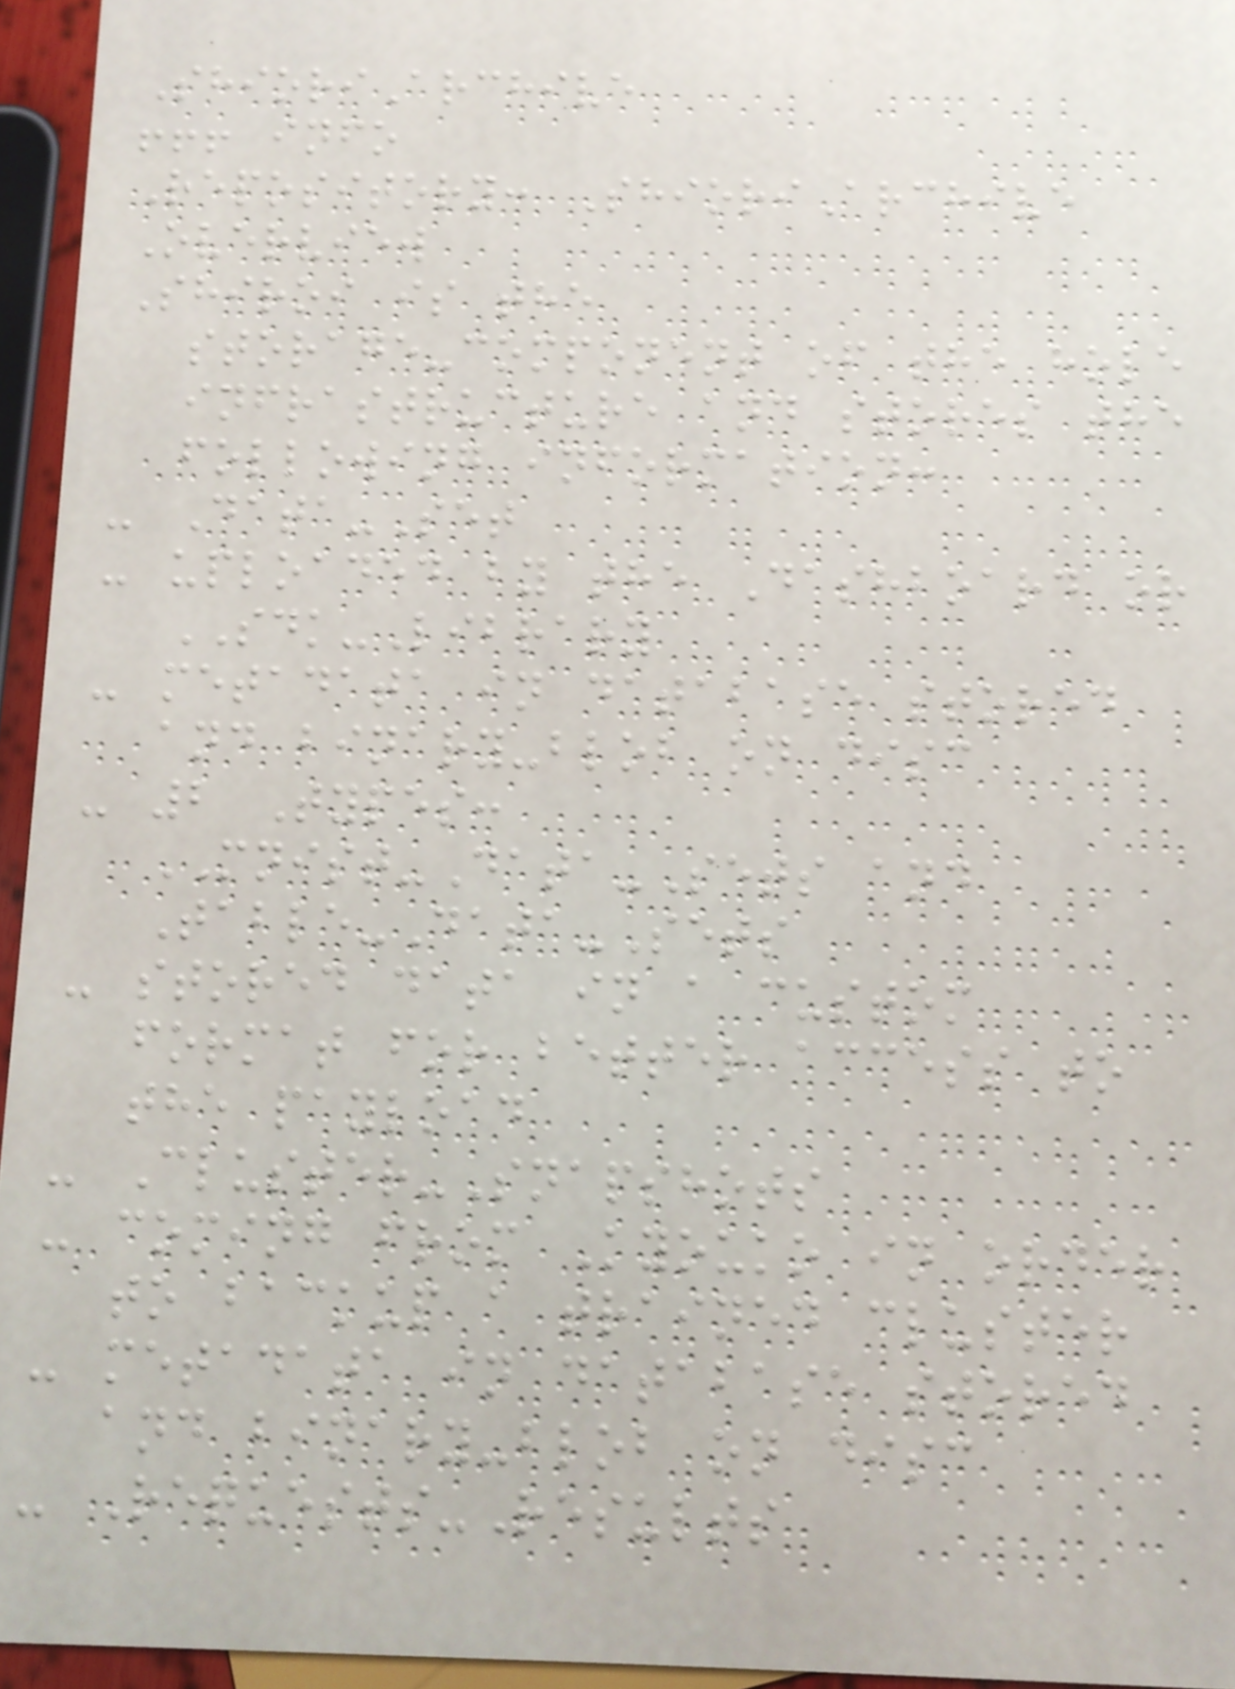ShioriArchive
!!! info
Repository: ShioriArchive
Overview
Shiroi is the
storage-component of the hole
infrastructure and stores the
following information:
- Data-Set
- uploaded by the Dashboard or
SDK-Library
- metadata in database stored
and binary-blob on disc
- 2 Types:
MNIST-Data-Sets and
Table-Data-Sets
- stored data in a custom
format for better access to
the payload
- Cluster-Snapshots
- coming from Kyouko in order
to backup a trained cluster
- metadata in database stored
and binary-blob on disc
- Requests-Results
